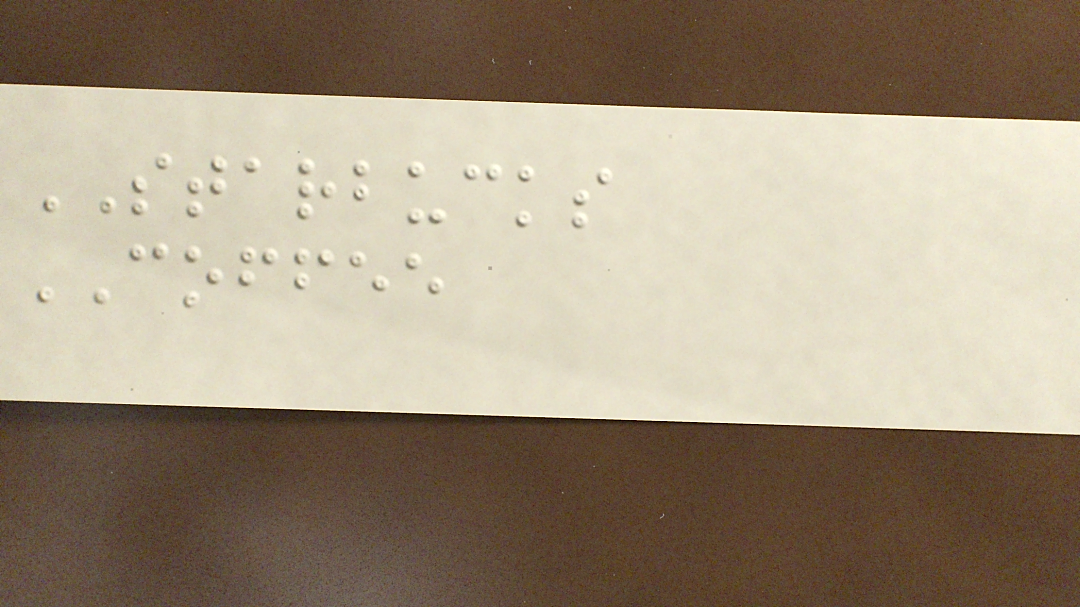STARBUCKS
COFFEE
